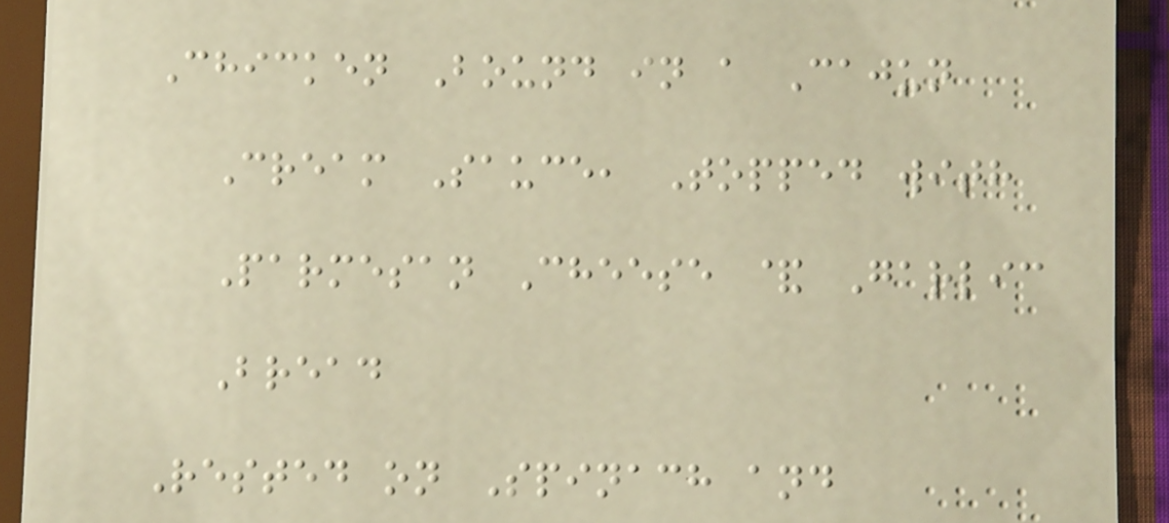Chicken Bound in a Cajun
Cream Sauce, Topped with
Parmesan Cheese & Garlic
Bread
Rested on Spinach and
